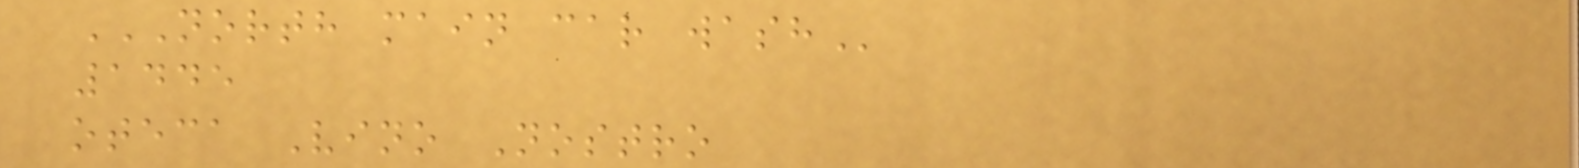NORTH MAIN CAR WASH
1445
oteca Vino Nostro
